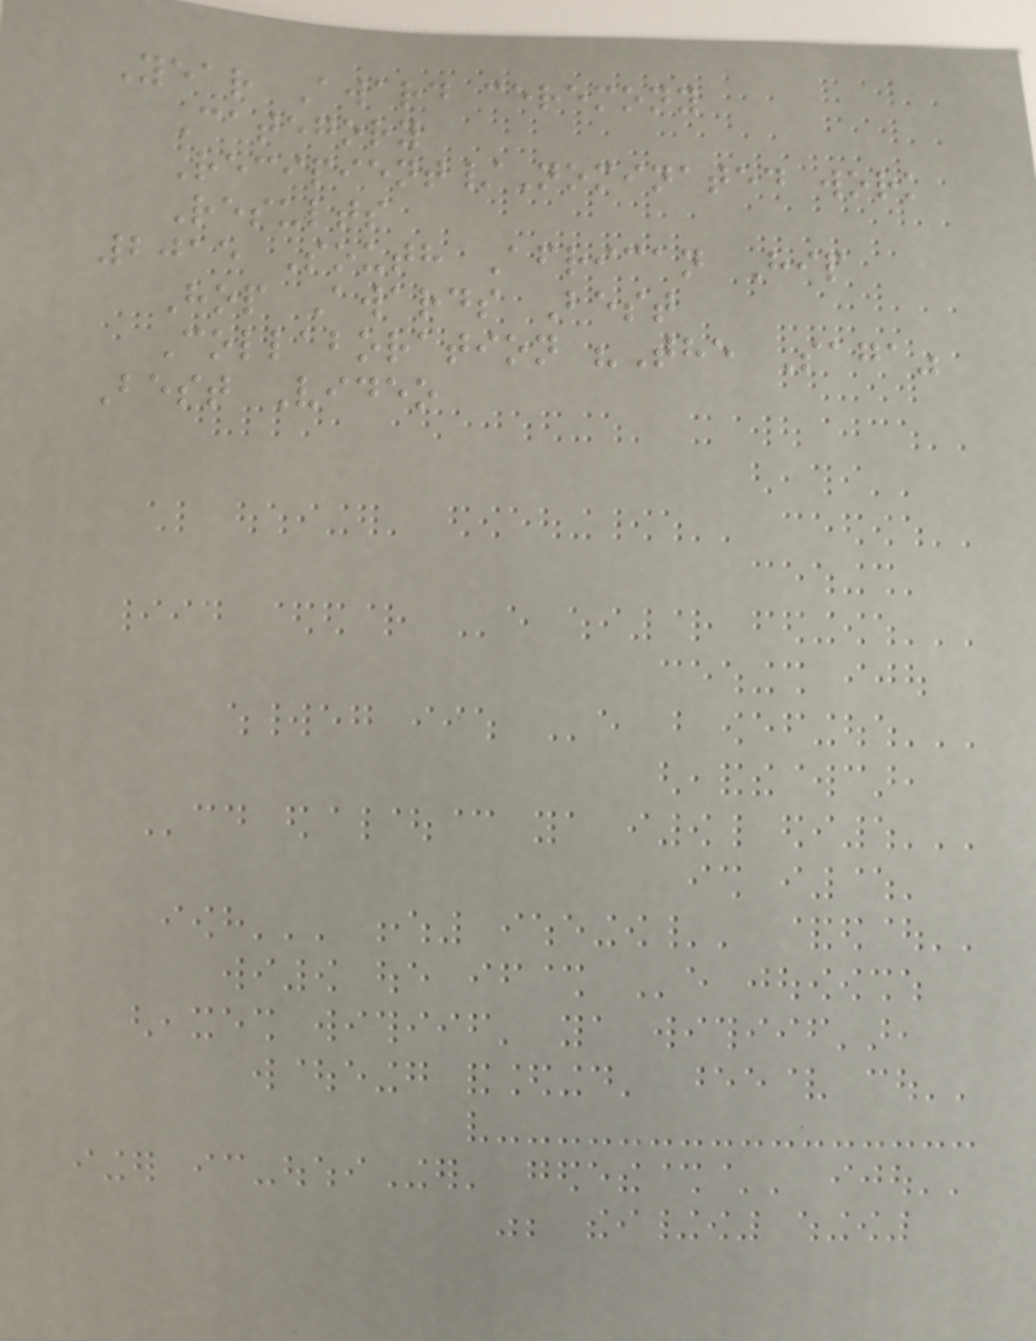Year Award ceremony
Category
Recipient/Nominated work
Results
2015 South African Hip
Hop Awards Best
Collaboration "The Saga"
Best Video
